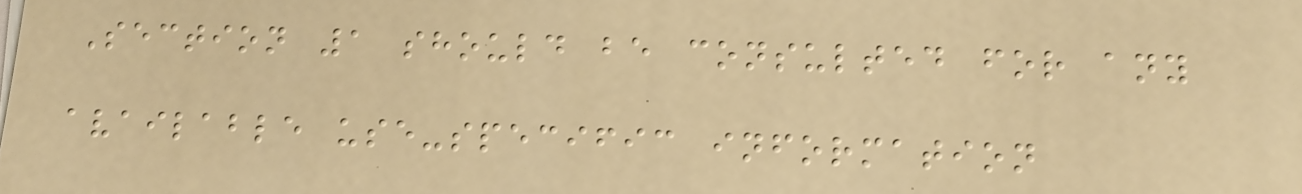Section 1 should be consulted for any
available use-specific information
